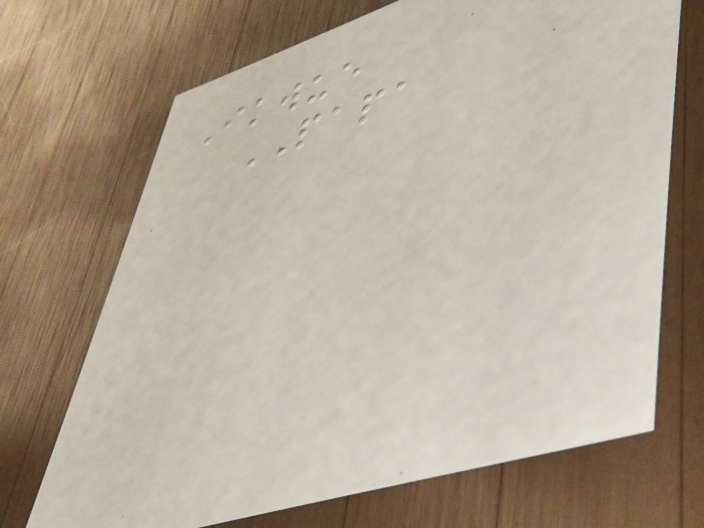Ikwue
PAPA
